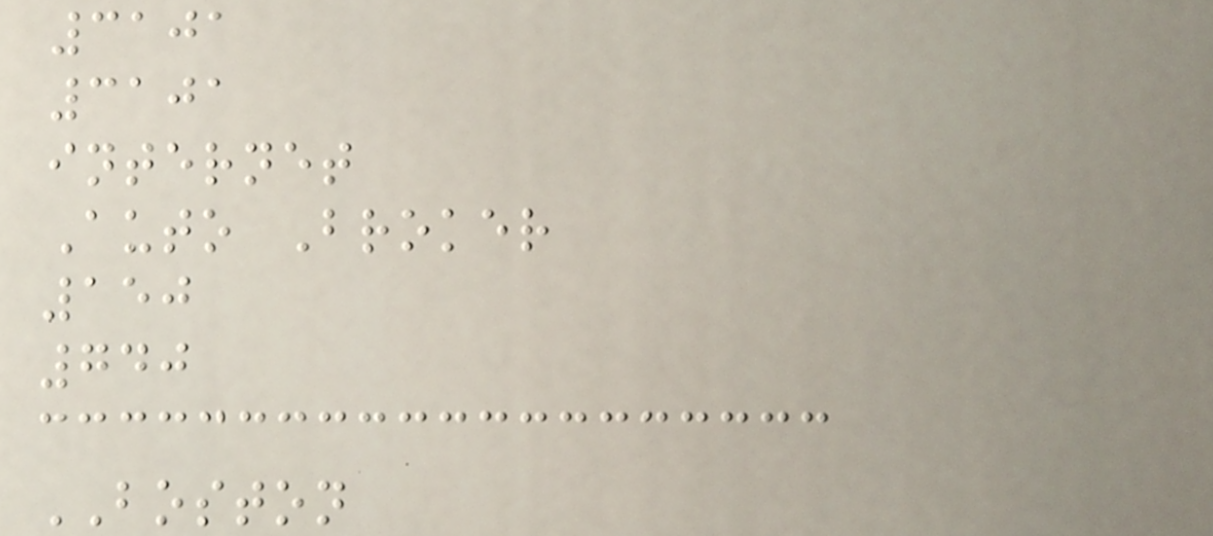3101
3101
internet
Auto Broker
150
740
BOSTON
